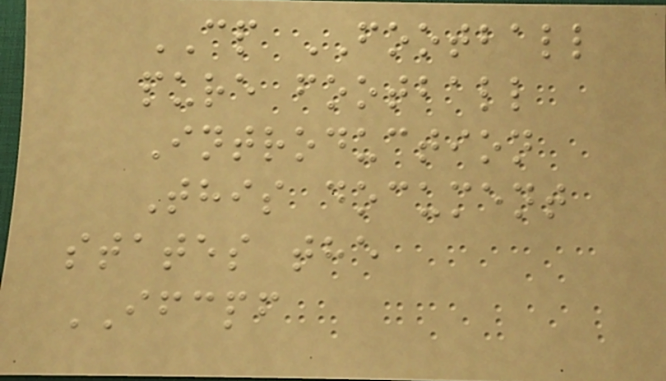CP FOOTBALL
pure football
Introduction
This document
states the
IFCPF
